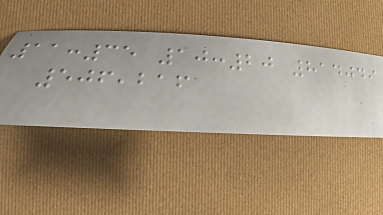11:35 10:20 814049
506,216
